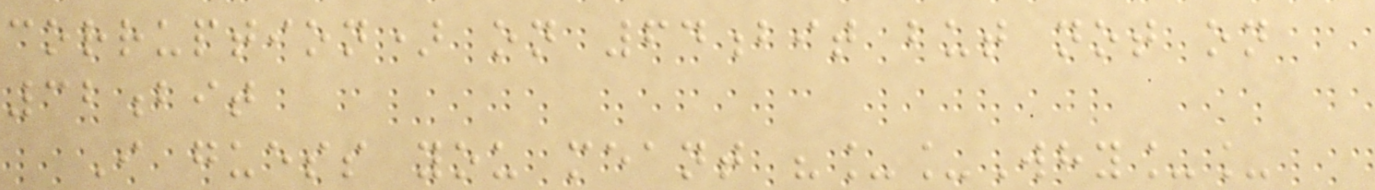corruption) on 64bit but not on
32bit
I guess you meant "__Why__
